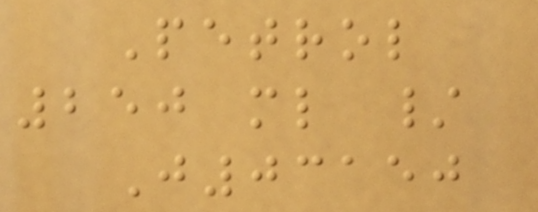Petrol
250 ml /
J03150
